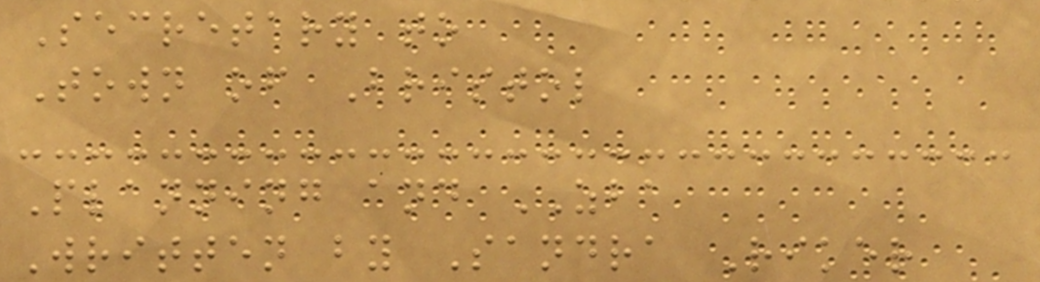Secretary to
Town of Bristol
Planning and ZBA
Written by Sandra Riker
